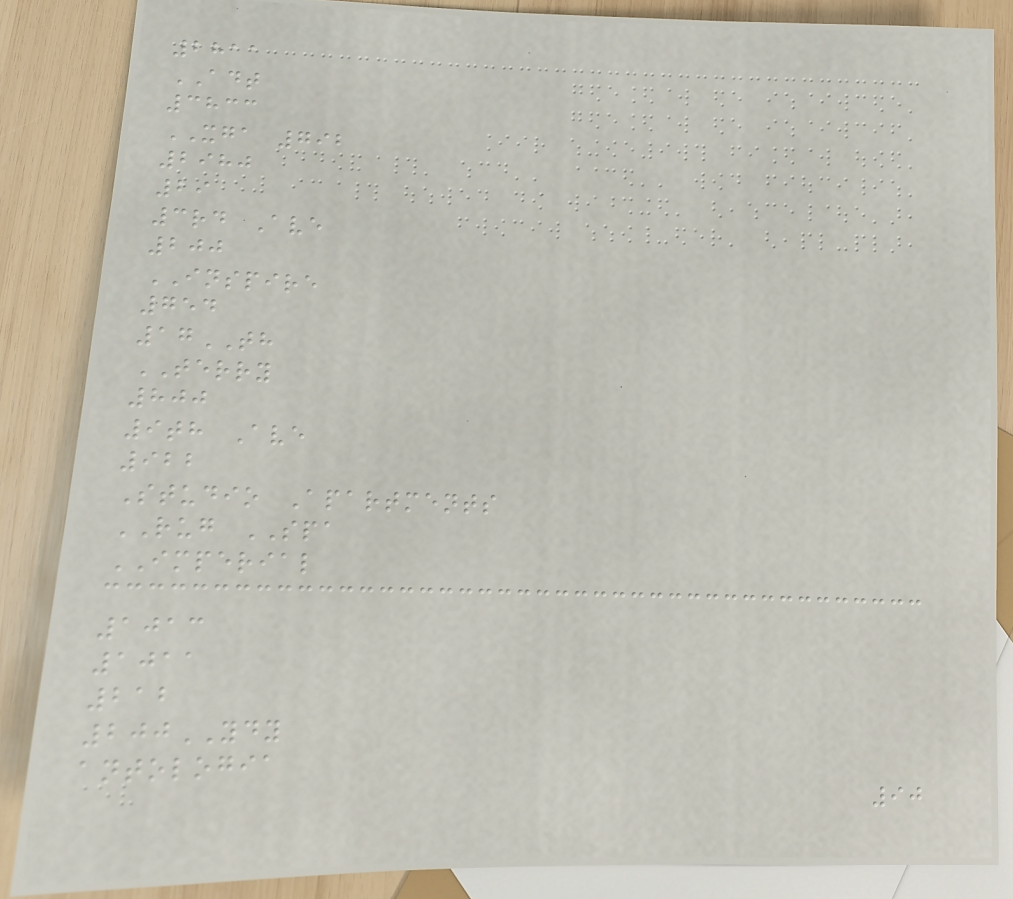2811
ADT
3833
XGA 792
2980
29
3rd Ave
200
INSPIRE
754
17TH
TERRY
800
9th Ave
922
Studio Apartments
RUG SPA
IMPERIAL
1013
1011
212
200YDY
antologia
90
